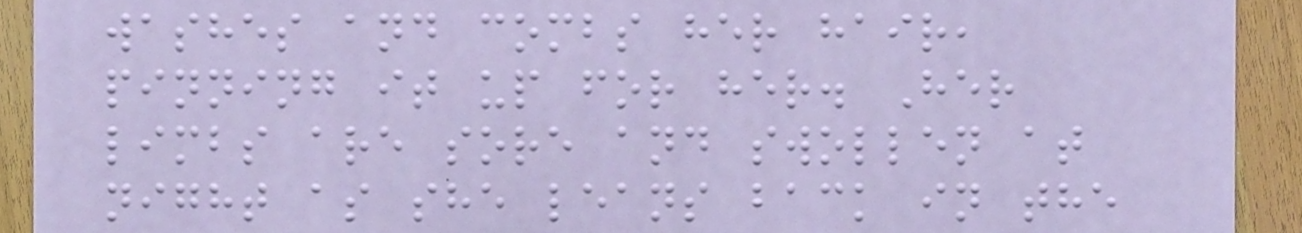washes and combs her hair,
pinning it up for her. Her
limbs are sore and swollen at
night as she leans back in the
